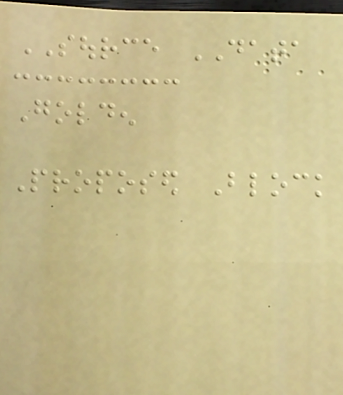SOURCE DATA
Golden
Proposed Block
